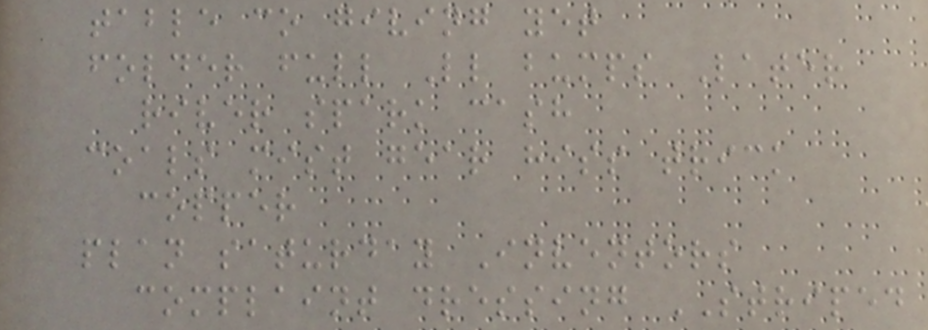table co giving yet
folder full Ll bumps Later
river spark cash
coals mist gear hiss trick
copper
plan saturday Inventors
complaint dressing STRIPED
